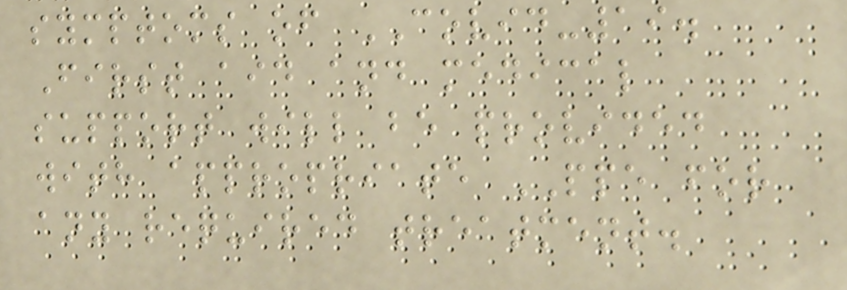symptoms of COVID-19.
First aid and medical
support will be provided
with appropriate PPE for
any required treatment.
